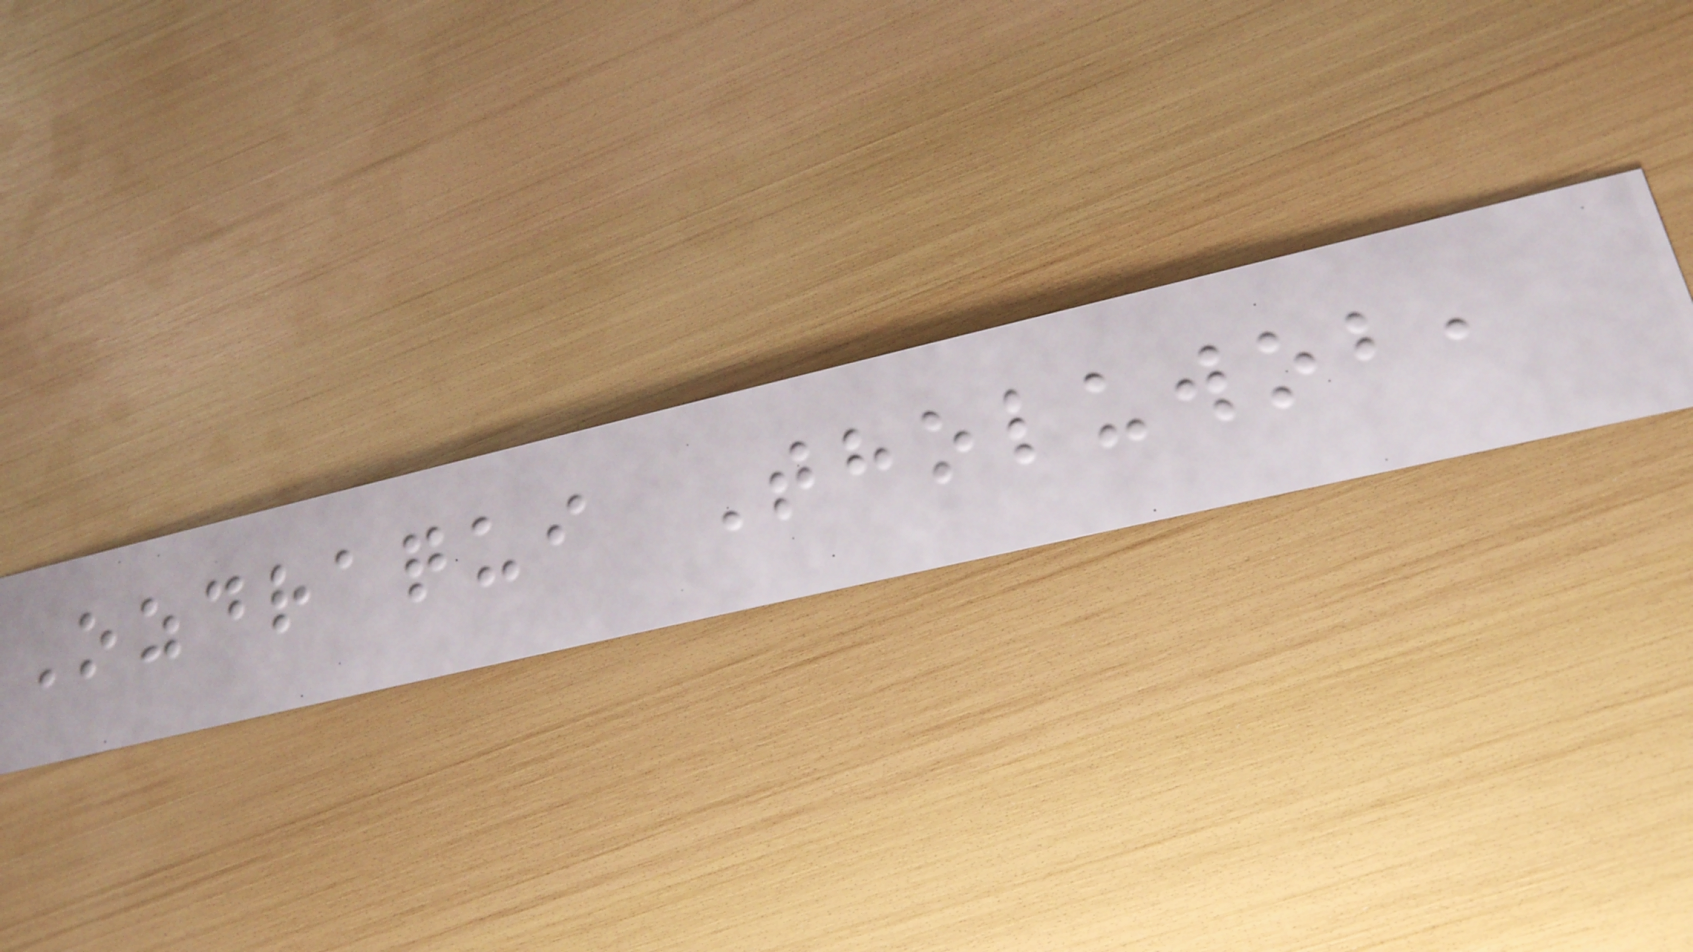Ozdraqui Tholuwob,
